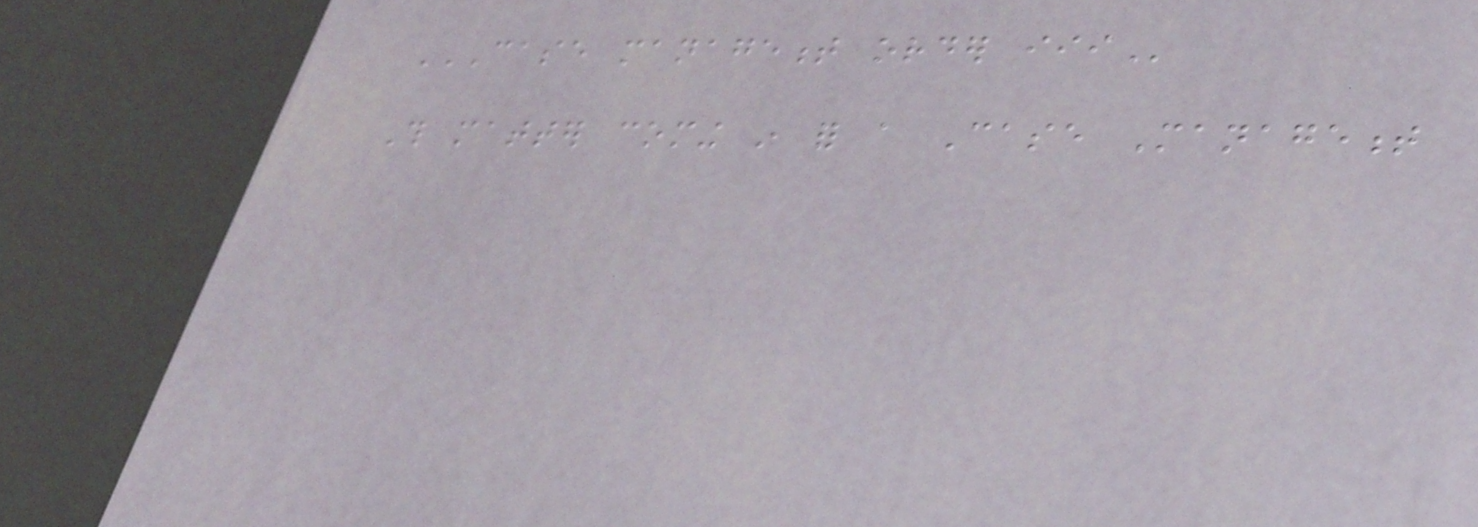CASE MANAGEMENT ORDER III
This matter coming in for a Case Management
